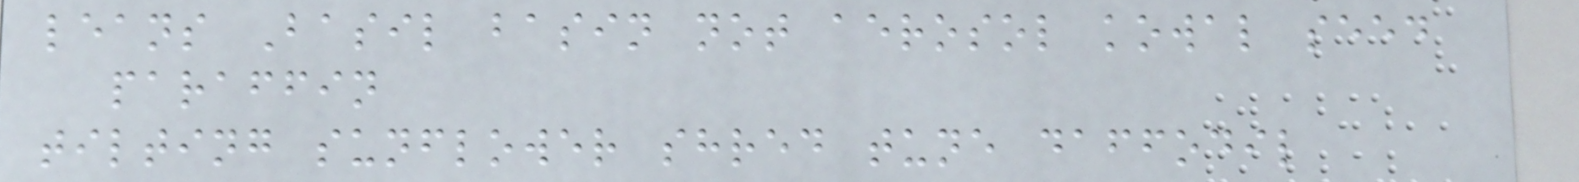leans Basil basin not aerosol kowal seed
paraffin
tilting sunflower shred tune daffodil
